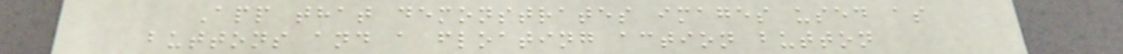App that demonstrates images used as
buttons and a floating action button
